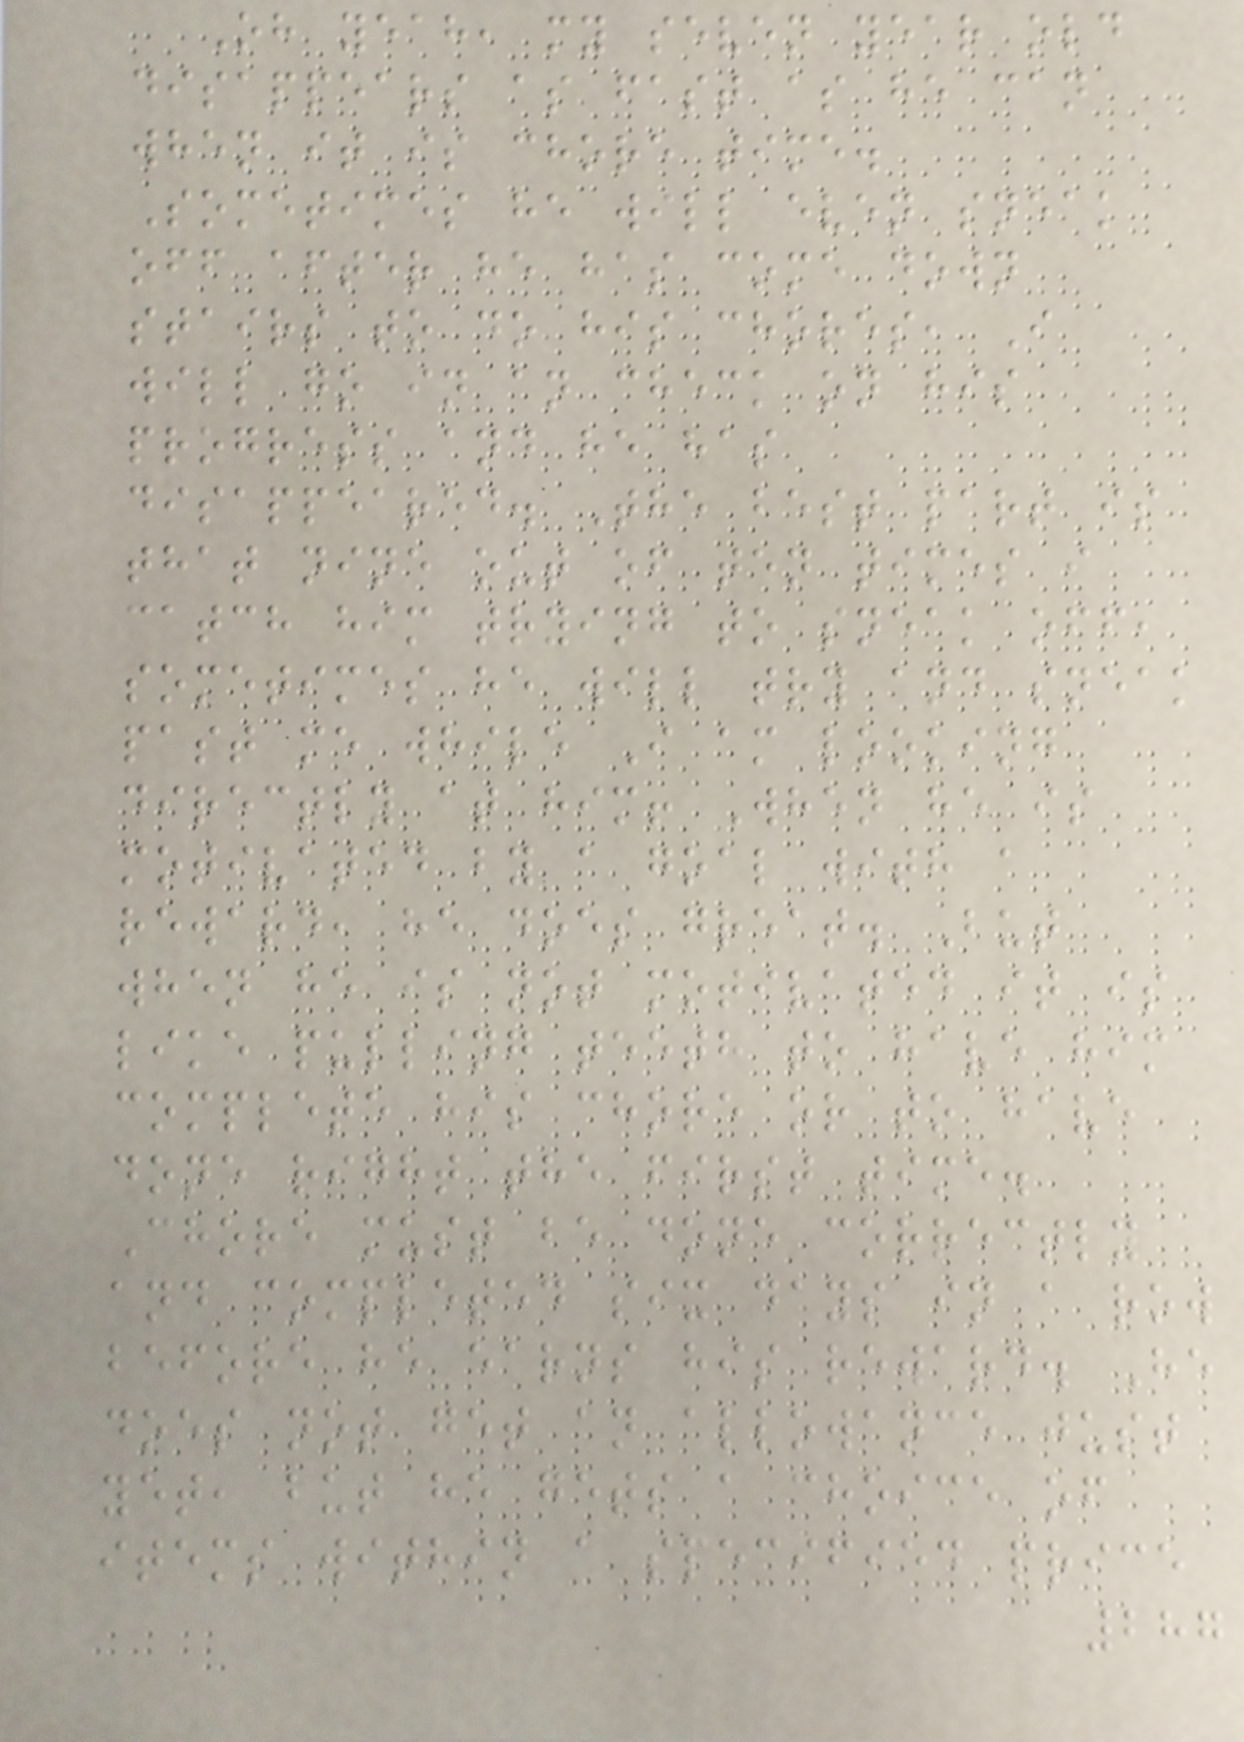Oh yeah, my seven year old
disappears as fast as he can
when it is chore time.
Sometimes he will even sneak
off after he has come down
stairs to do his chores, I
will go in an check on his
progress and he has
disappeared. The best part is
that nine out of ten times i
catch him trying to sneak off,
sometimes he will try and sneak
past me while I am looking
directly at him! When he is
motivated by a goal with a
reward, he does great. But
when he is not motivated it is
like pulling teeth to have him
complete his chore or to have
done right the first time.
Chore must be done correctly
and completed six days in a row
before he earns his reward. He
does not get an allowance just
yet, but he gets a choice of
items within a specified price
287
